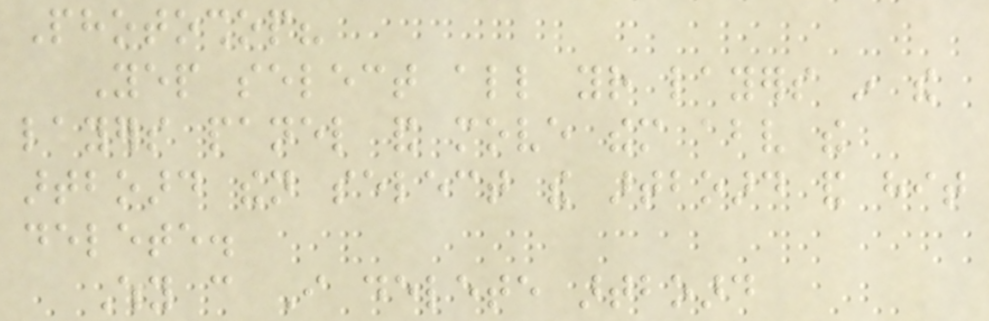Photoshop?
Yep select all your layers in the
layers panel and move them above the
artboard then select the artboard and hit
delete.
Why can I delete artboard
